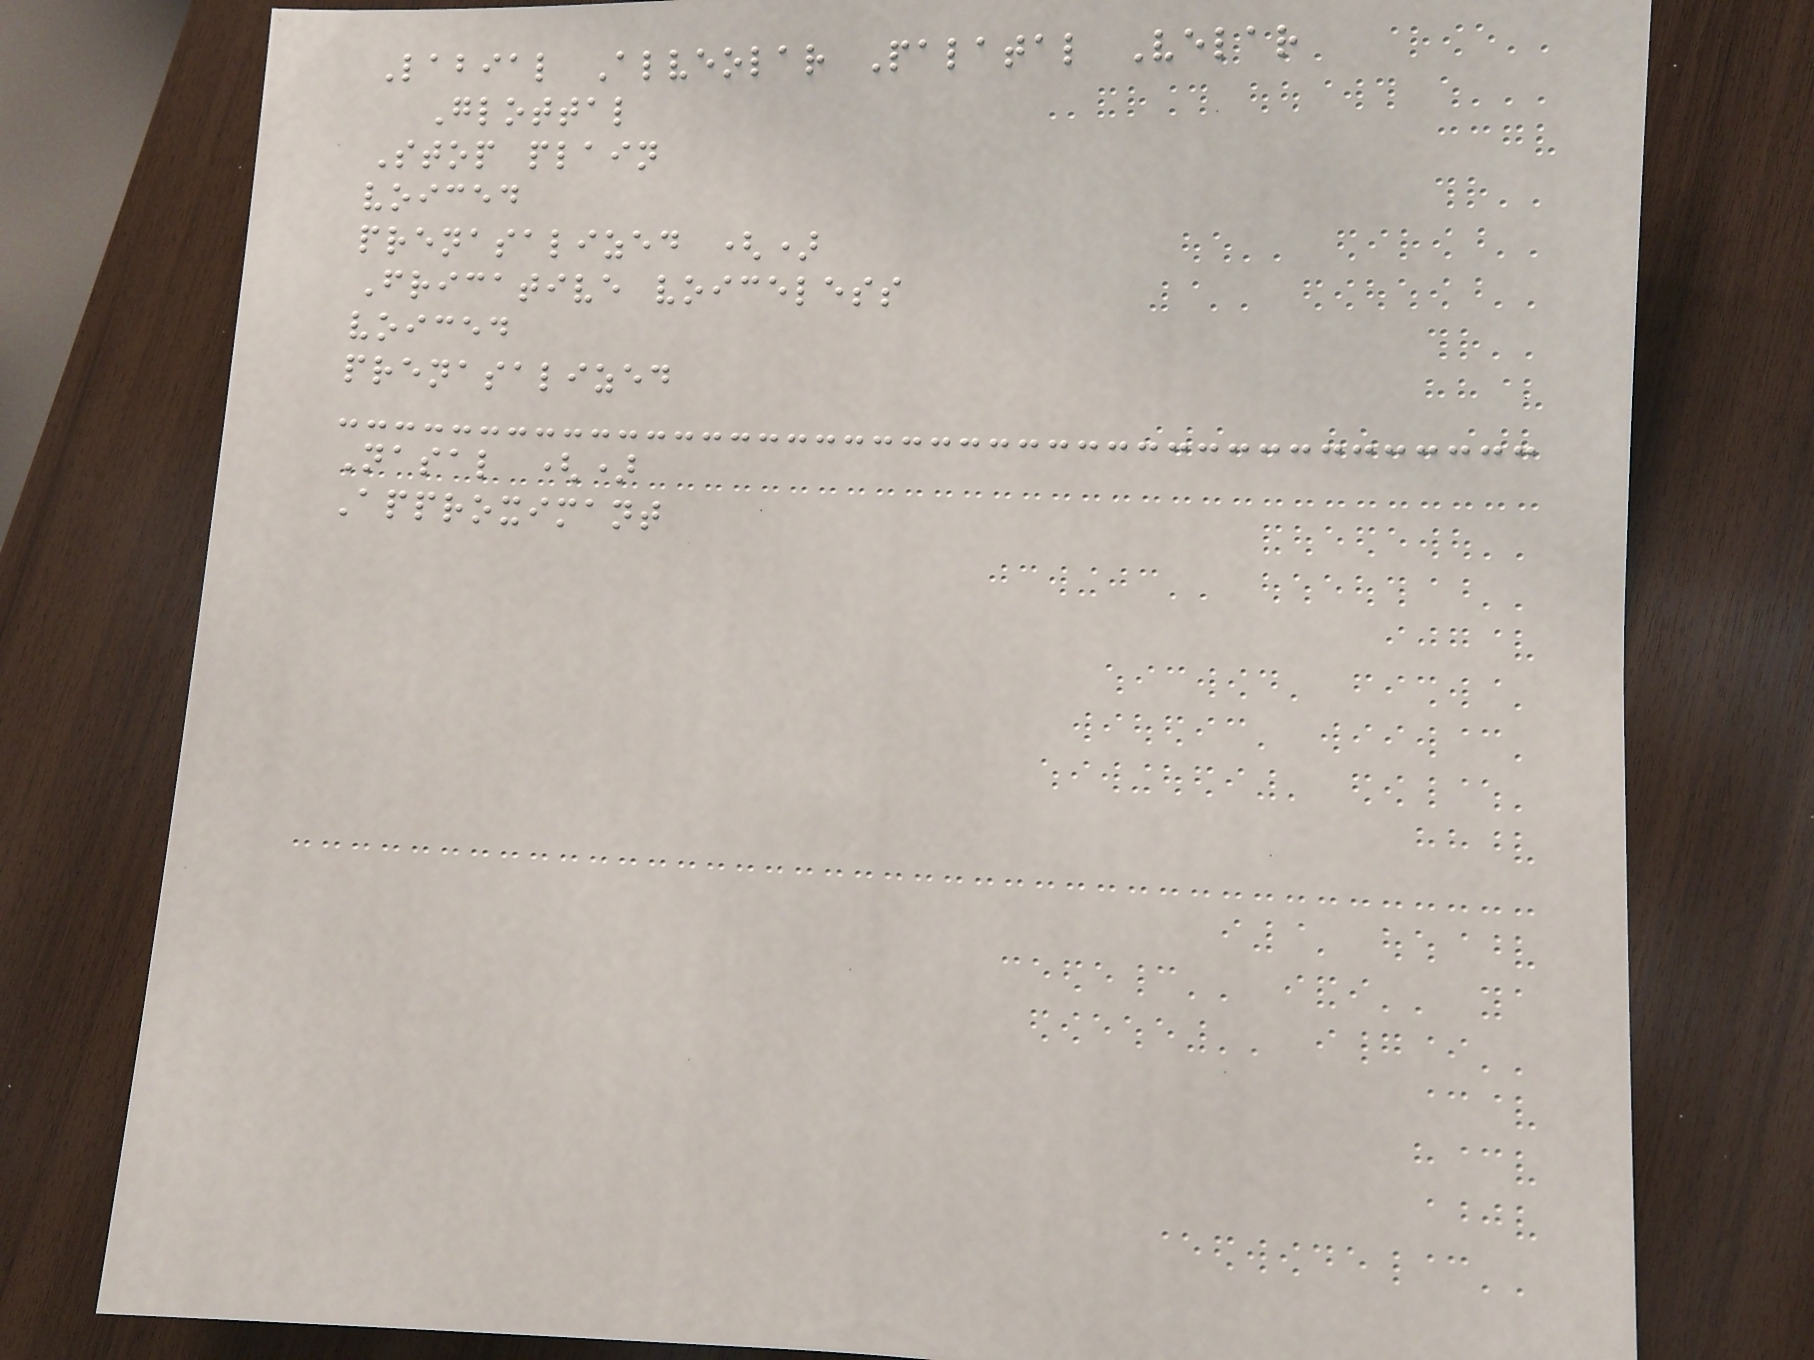Labial Alveolar Palatal Velar
Glottal
Stop plain
voiced
prenasalized ()
Fricative voiceless
voiced
prenasalized
Nasal ()
Approximant
